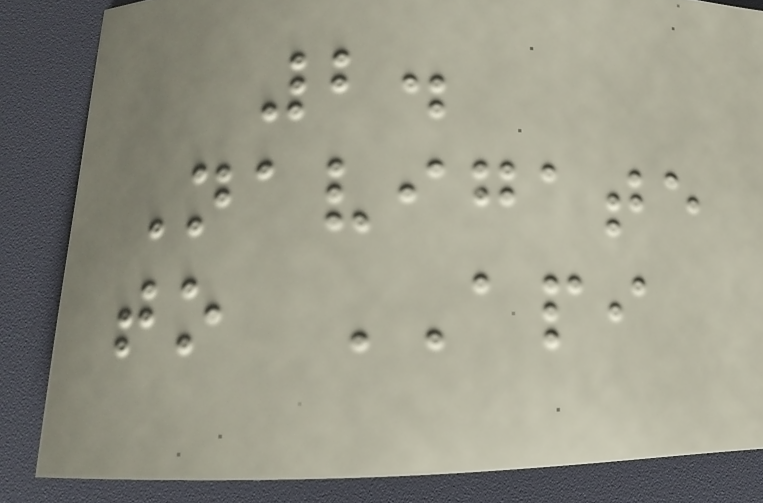2.
Navigate
to API
